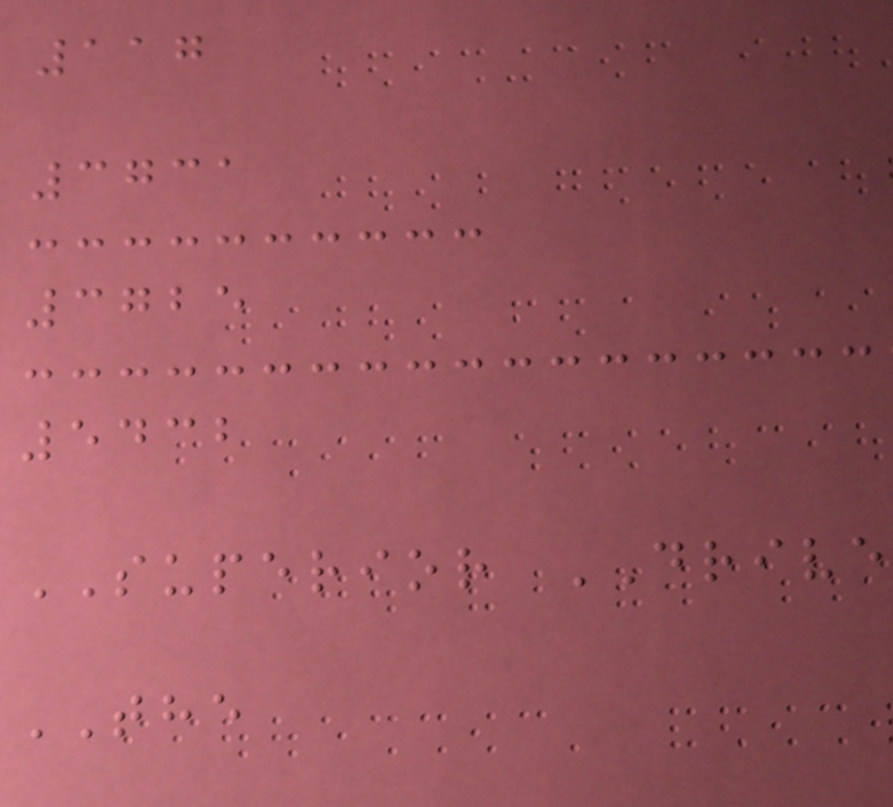117
3731
3725
5432
SUPERIOR DRIVE
THE
